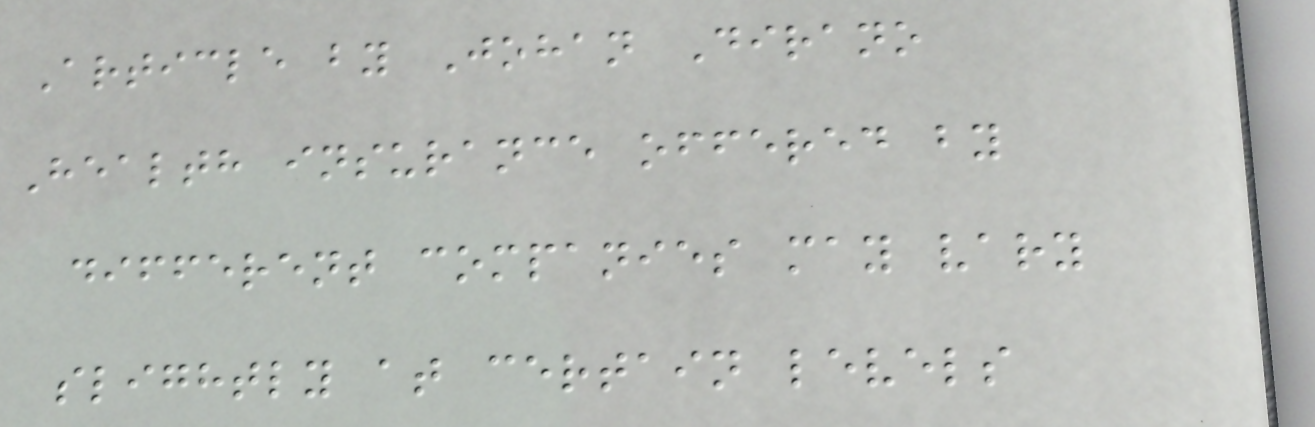Article by Johan Dirano
Health insurance offered by
different companies may vary
slightly at certain levels
